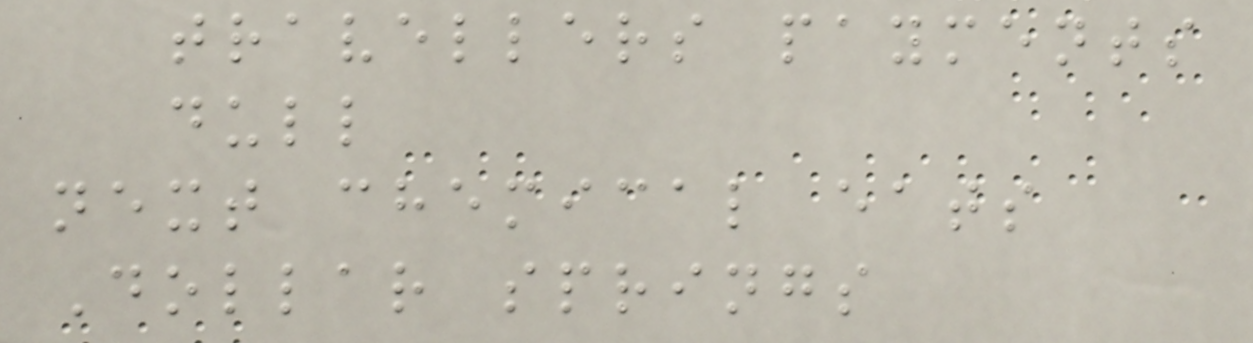travellers payments
dull
next chemical eats
Dollar springs
